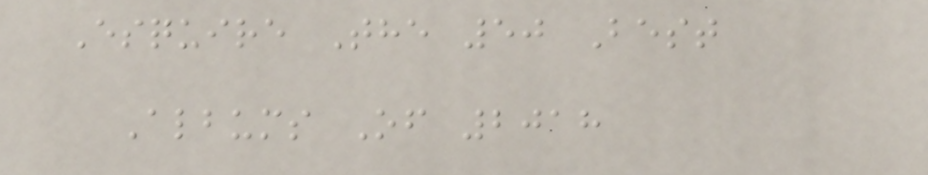Esquire The 50 Best
Albums Of 2018
